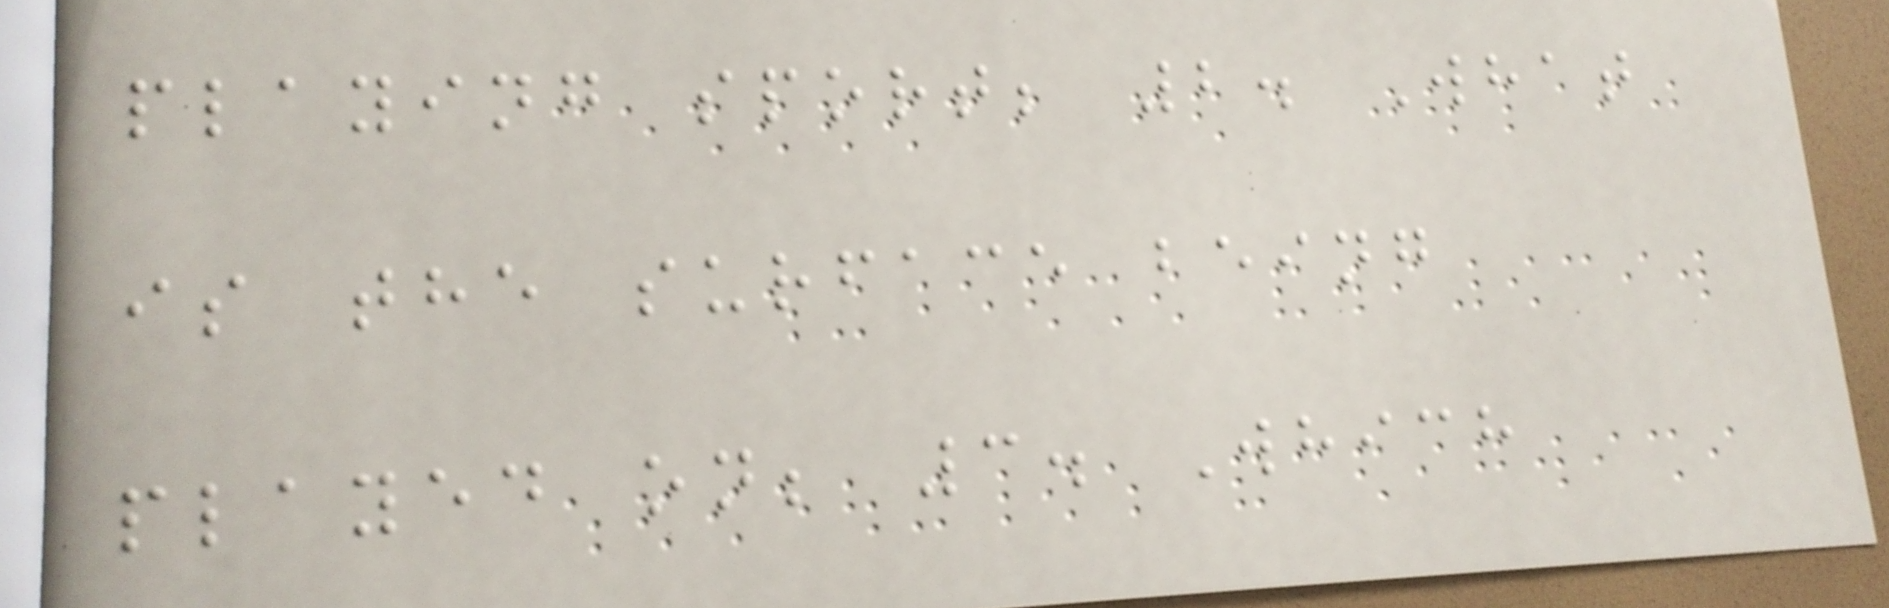playing sport; 2. What
is the surface being
played on; 3. Which
